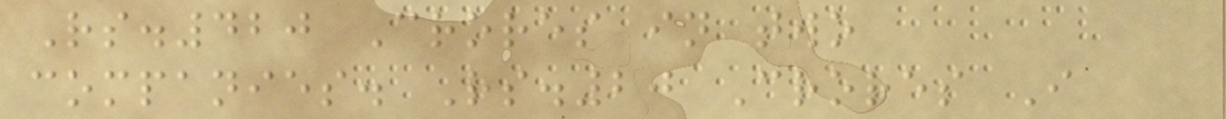Rs.420 Crores in two
companies. Rs.20 Crores I
